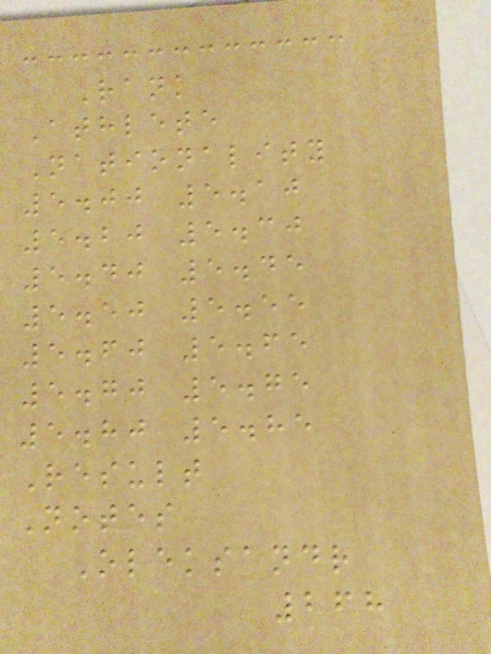Rank
Athlete
Nationality
5.00 5.10
5.20 5.30
5.40 5.45
5.50 5.55
5.60 5.65
5.70 5.75
5.80 5.85
Result
Notes
Oleksandr
268
